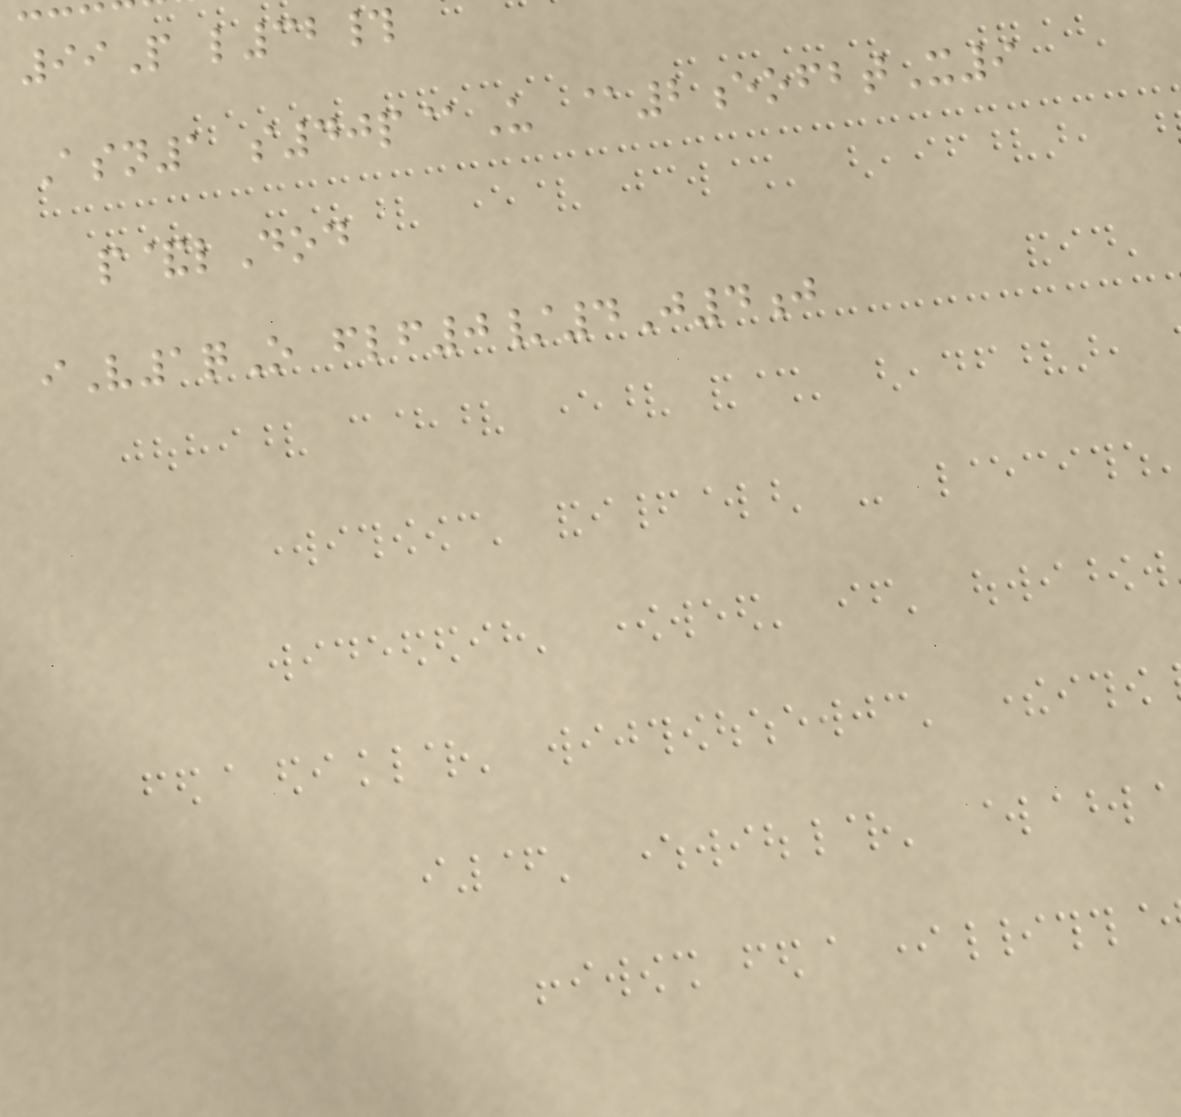99P l32#
Asn1 s40p@U @2eofbtX9
p&lDod
iV1qO flf0/4J4j
